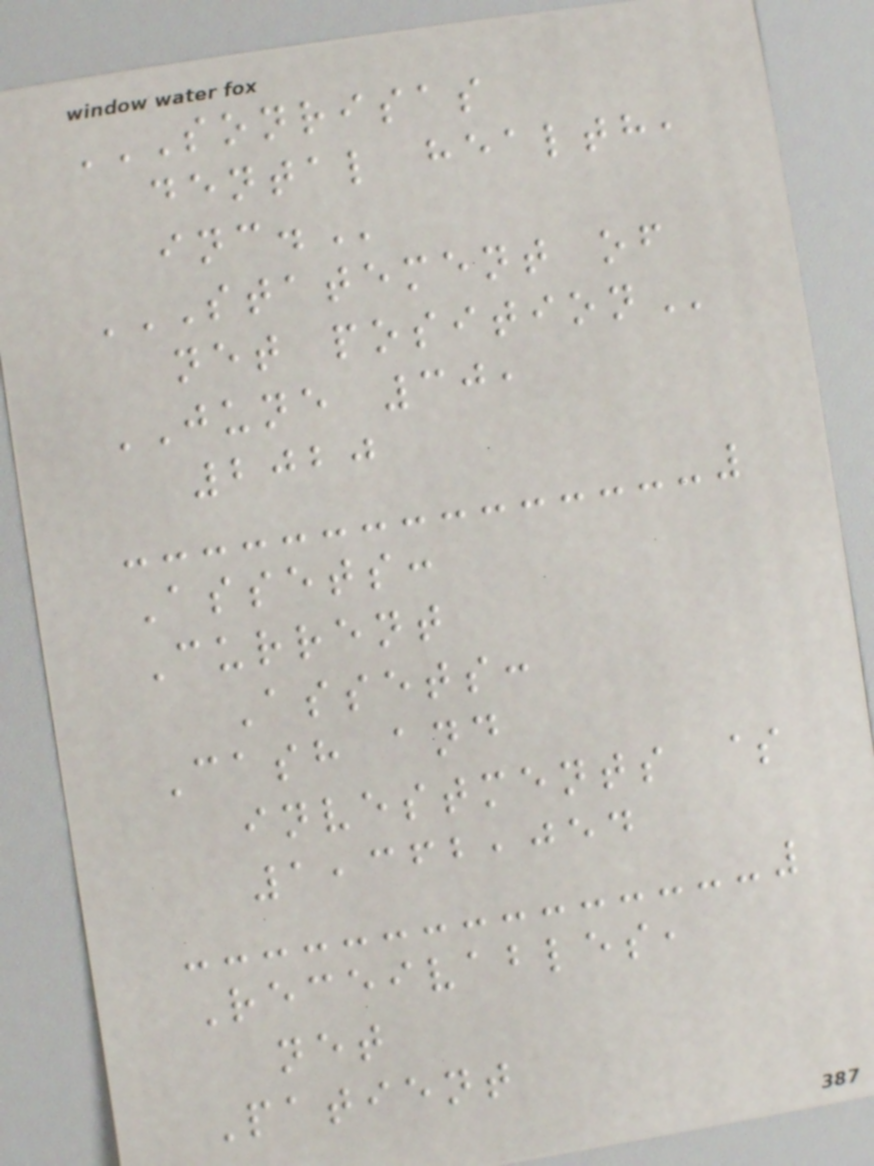SONRISAS
DENTAL HEALTH,
INC.
STATEMENT OF
NET POSITION
JUNE 30,
2020
Assets:
Current
Assets:
Cash and
investments $
1,362,054
Receivables,
net
Patient
